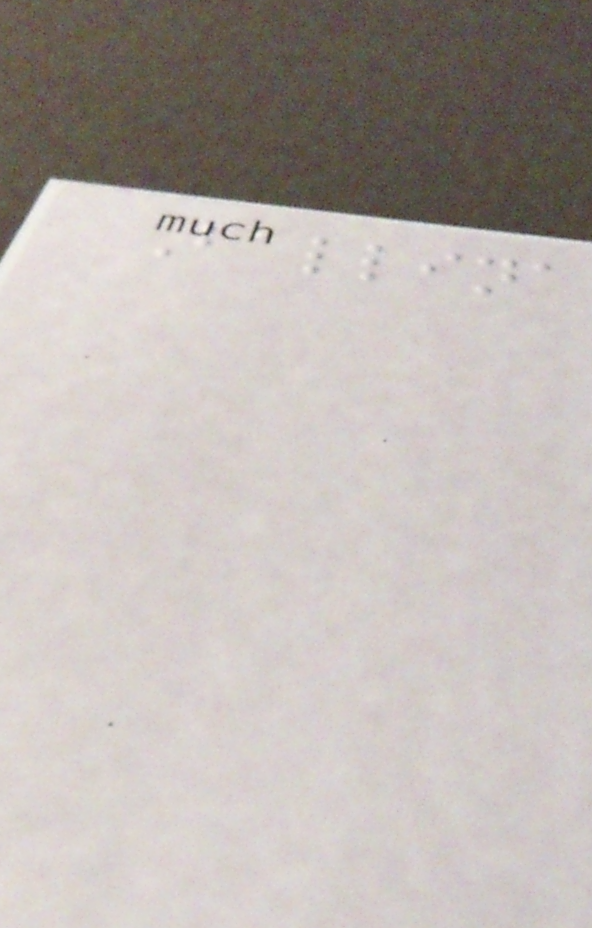Ballina
